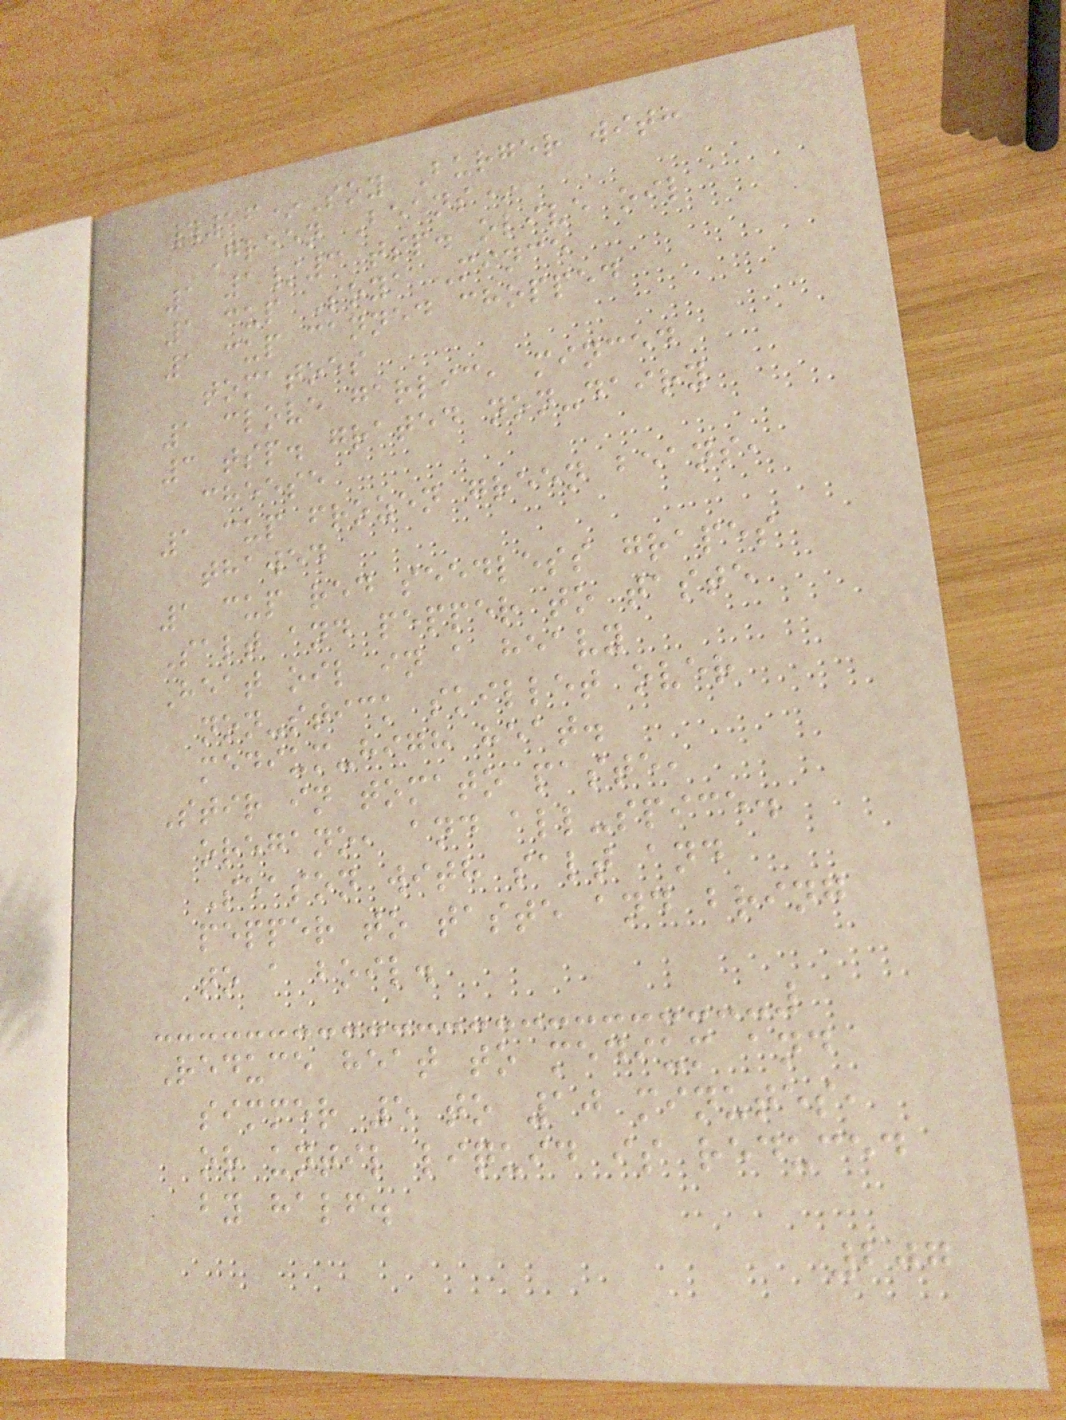#16*Soy Burger with
Green Beans*
1 1/3 tsp. olive oil
1 cup Soya Mince
1 cup canned chopped
tomatoes
1 clove garlic, minced
3 tsp. grated non-dairy
cheese
1 cup frozen green beans,
thawed
1 cup red seedless grapes
Salt and pepper to taste
Heat oil in a heavy
non-stick skillet over
medium-high heat.
Stir in tomato paste,
oregano, and all-spice.
Season with salt and
pepper to taste and bring
to a boil.
Reduce heat to medium and
simmer 5 to 10 minutes,
or until liquid is reduced
by half.
207
